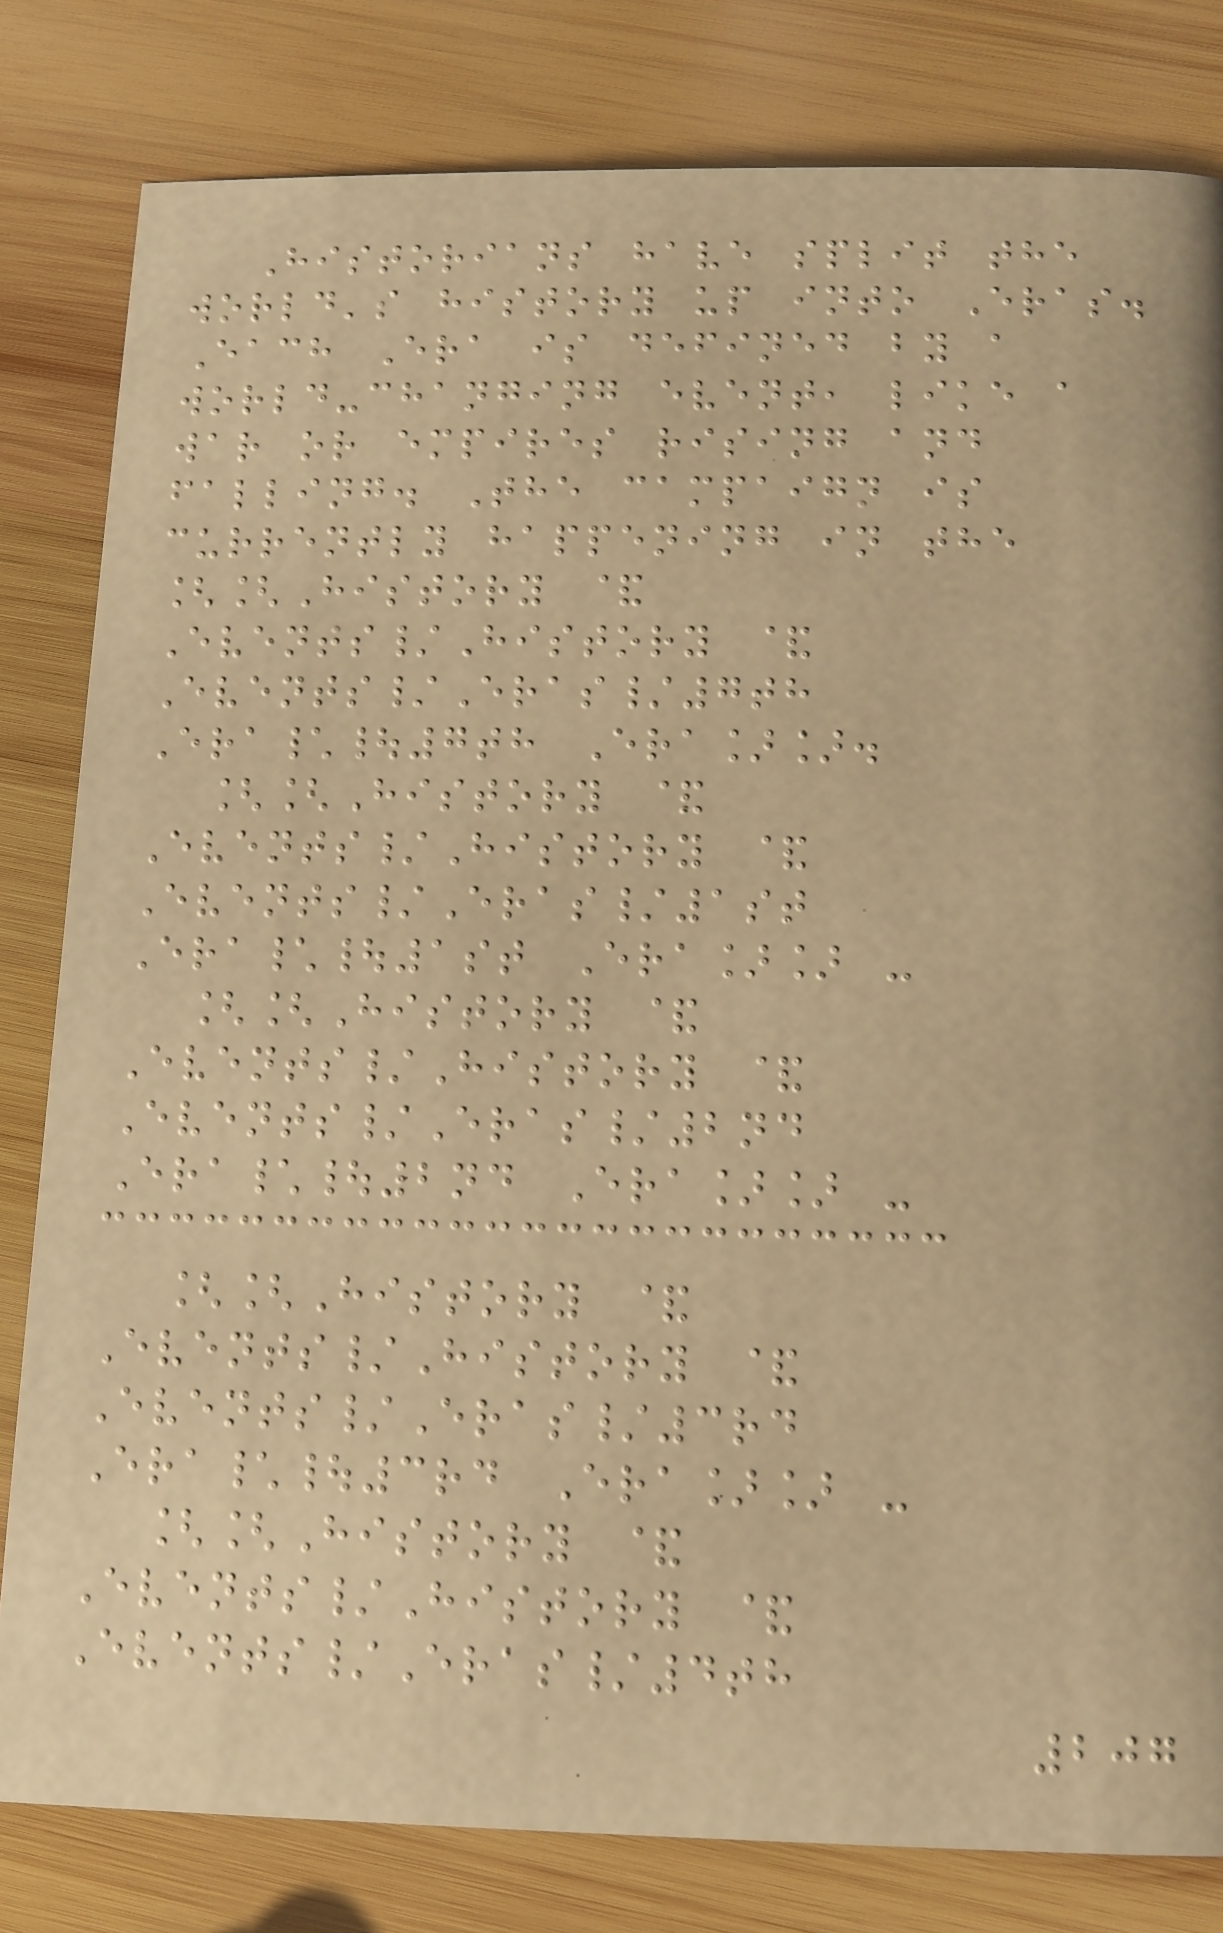Historians have split the
world's history up into Eras.
Each Era is defined by a
world-changing event, like a
war or empires rising and
falling. The campaign is
currently happening in the
[[History &
Events/History &
Events/Eras/7th
Era\|7th Era]].
[[History &
Events/History &
Events/Eras/1st
Era\|1st Era]] -
[[History &
Events/History &
Events/Eras/2nd
Era\|2nd Era]] -
[[History &
Events/History &
Events/Eras/3rd
Era\|3rd Era]] -
[[History &
Events/History &
Events/Eras/4th
207
